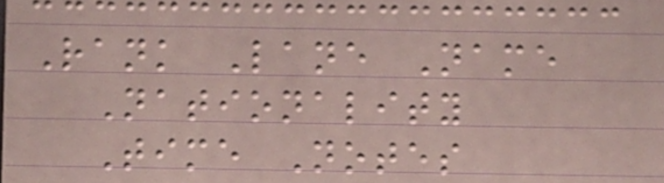Rank Lane Name
Nationality
Time Notes
